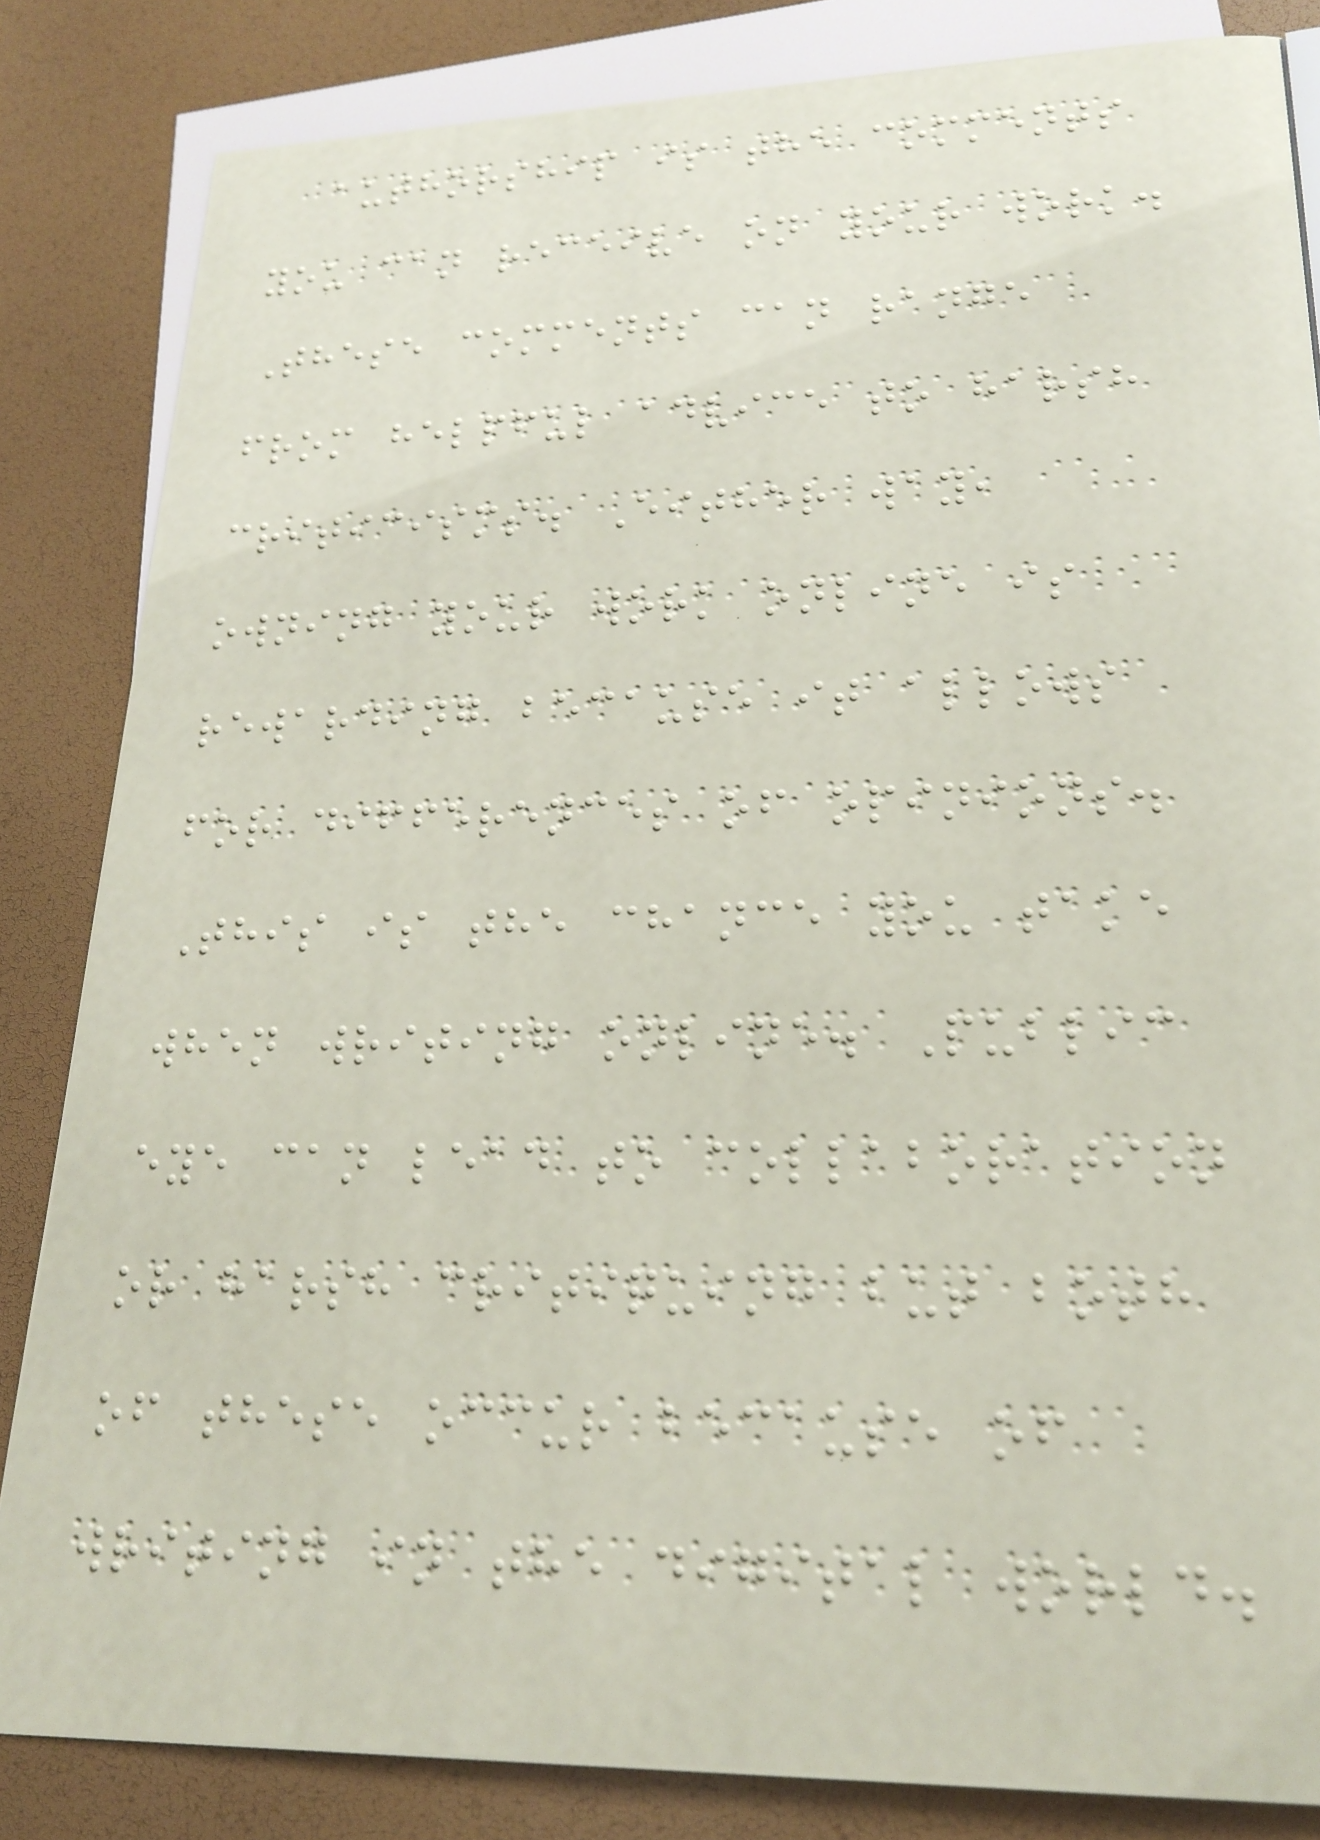authorship is the comments
you can receive on your work.
These comments can range
from helpful advice to harsh
criticisms. Either way,
owning your work online is
rewarding because it allows
for differences of opinions.
This is the chance you take
when writing online. Public
eye can lead to collaboration
or harsh critiquing but both
of these occur because of
writing in the digital world.
